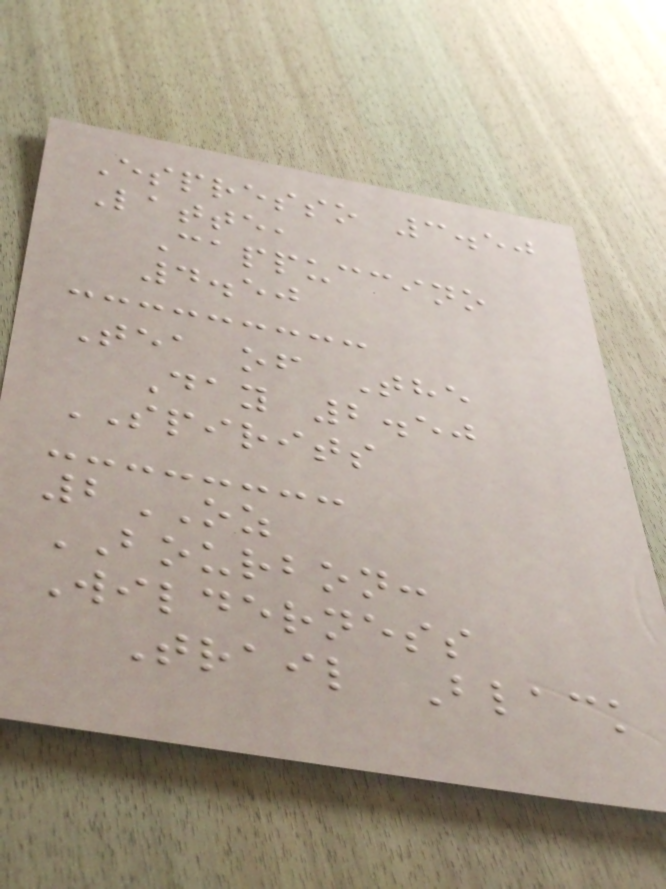Espresso 3.50
Latte,
Cappuccino
4.50
Tea of The
Day 2.50
SPIRITS
2OZ
BOURBON:
Wilderness
Trail Black
